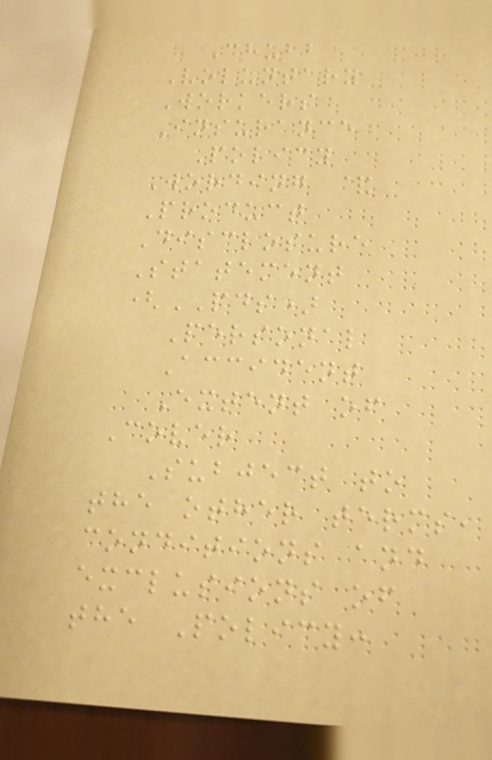Chubb
Voluntary
Workers
Insurance
Policy
Wording &
Product
Disclosure
Statement
(PDS)
Personal
Accident
Extent of
Cover
Subject to
the other terms,
conditions and
exclusions of
the Policy:
